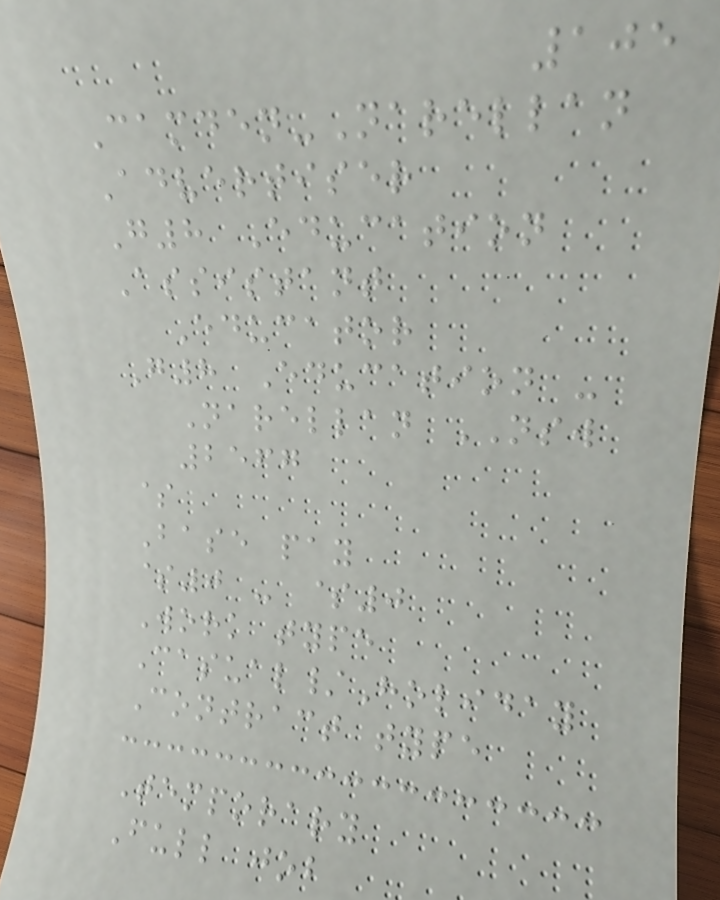105
Camden-Narellan
Advertiser
G8 Education
Assistant
Educator
G8 Education -
Narellan NSW
2567
$
Base pay
$0 - $0
Work type
Casual/Holiday
Contract type
Temporary
Full job
